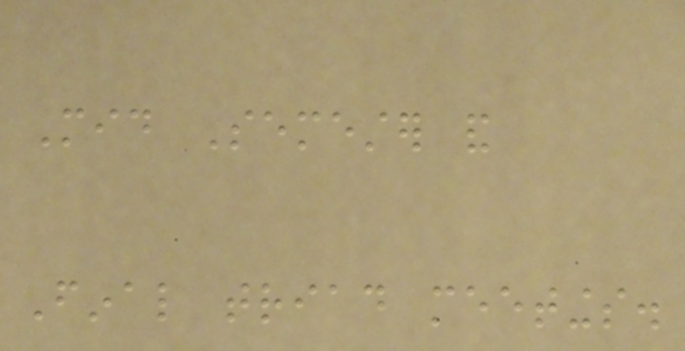Mid Semester and
Final triad meetings.
